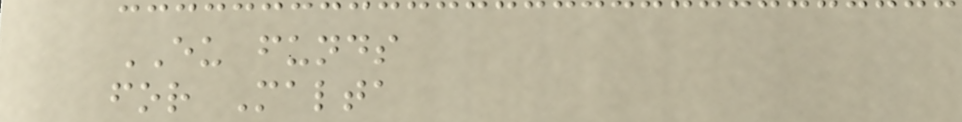EU funds
for Malta
